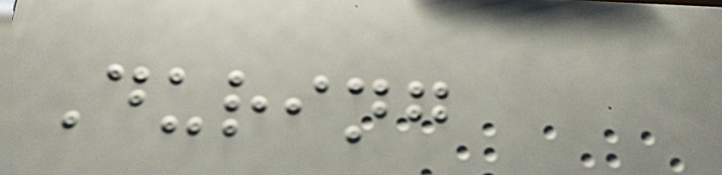During
